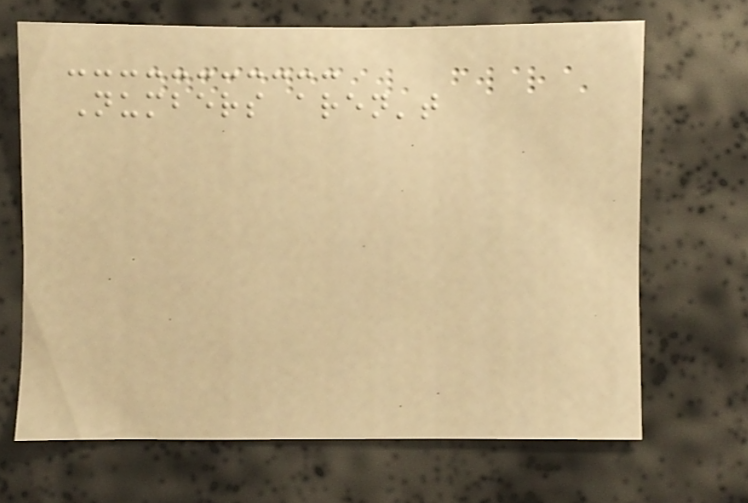Numbers aren't
